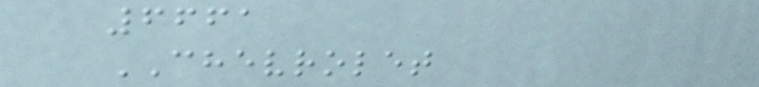6661
CHEVROLET
